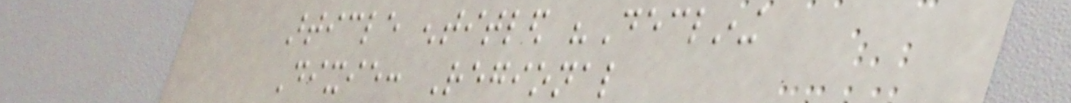article entitled "Declining
Dixie: Regional
